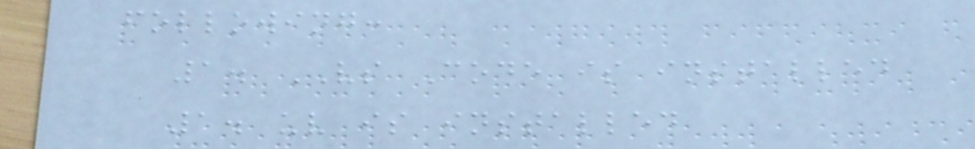following:
1. VS Code is installed
1. uv is installed
